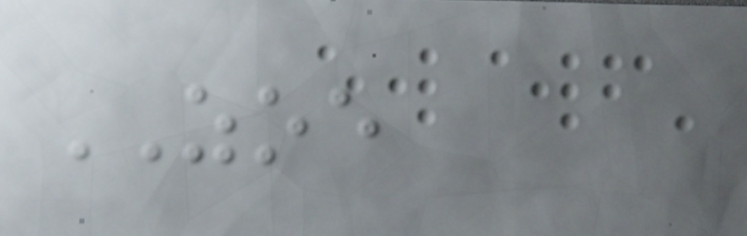ZOE
